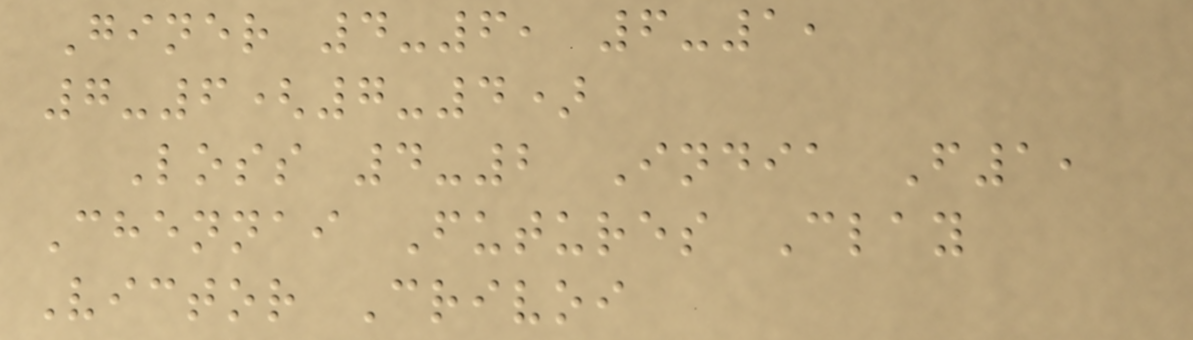Giner 4-6, 6-1,
7-6(7-4)
Loss 4-2 India F1,
Chennai Futures Clay
Victor Crivoi
